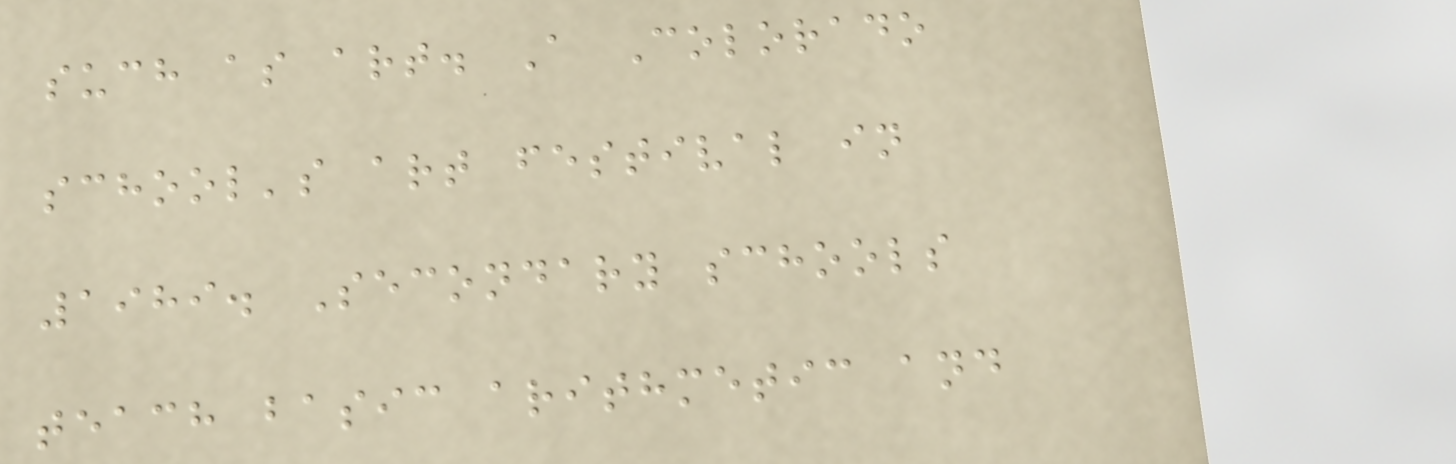such as art. A Colorado
school's art festival in
1989. Secondary schools
teach basic arithmetic and
